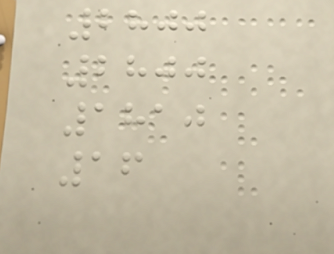2800
2800
1810
16
